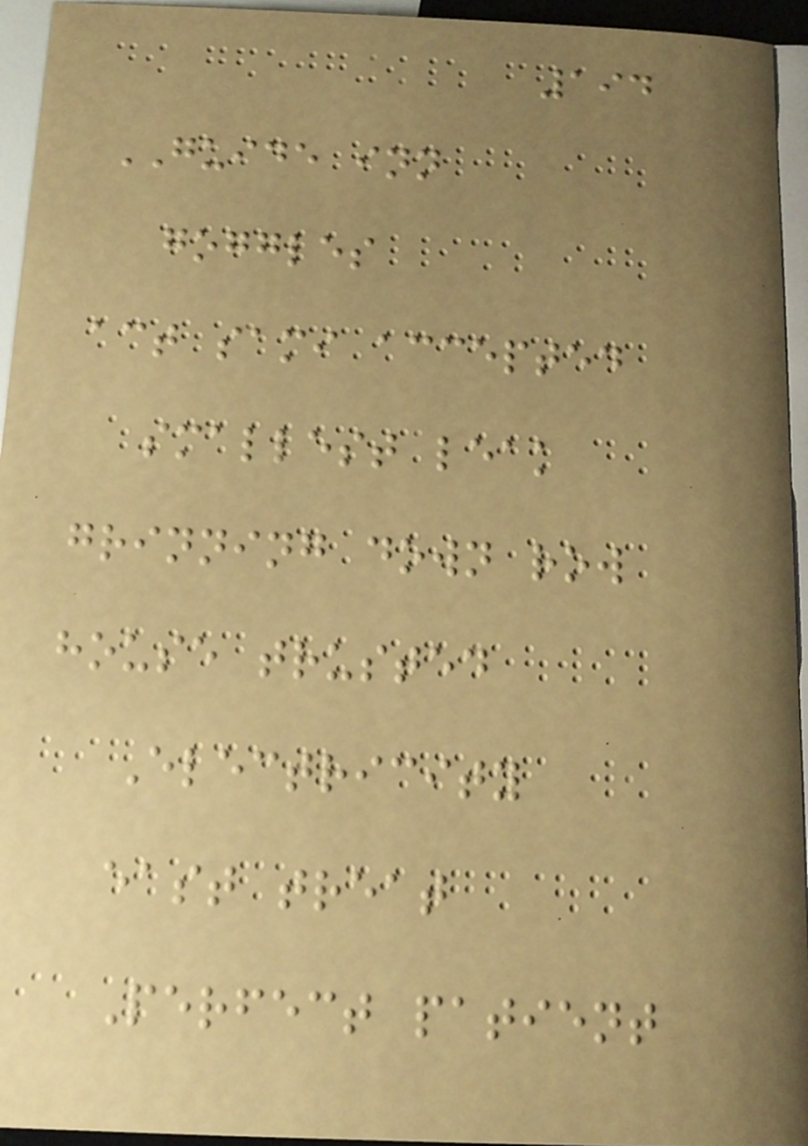194
GUIDE inn
goggles
act sami accepted
smallest leak
grinning down row
house trusted
Electricity
east treat
Perfect patient
